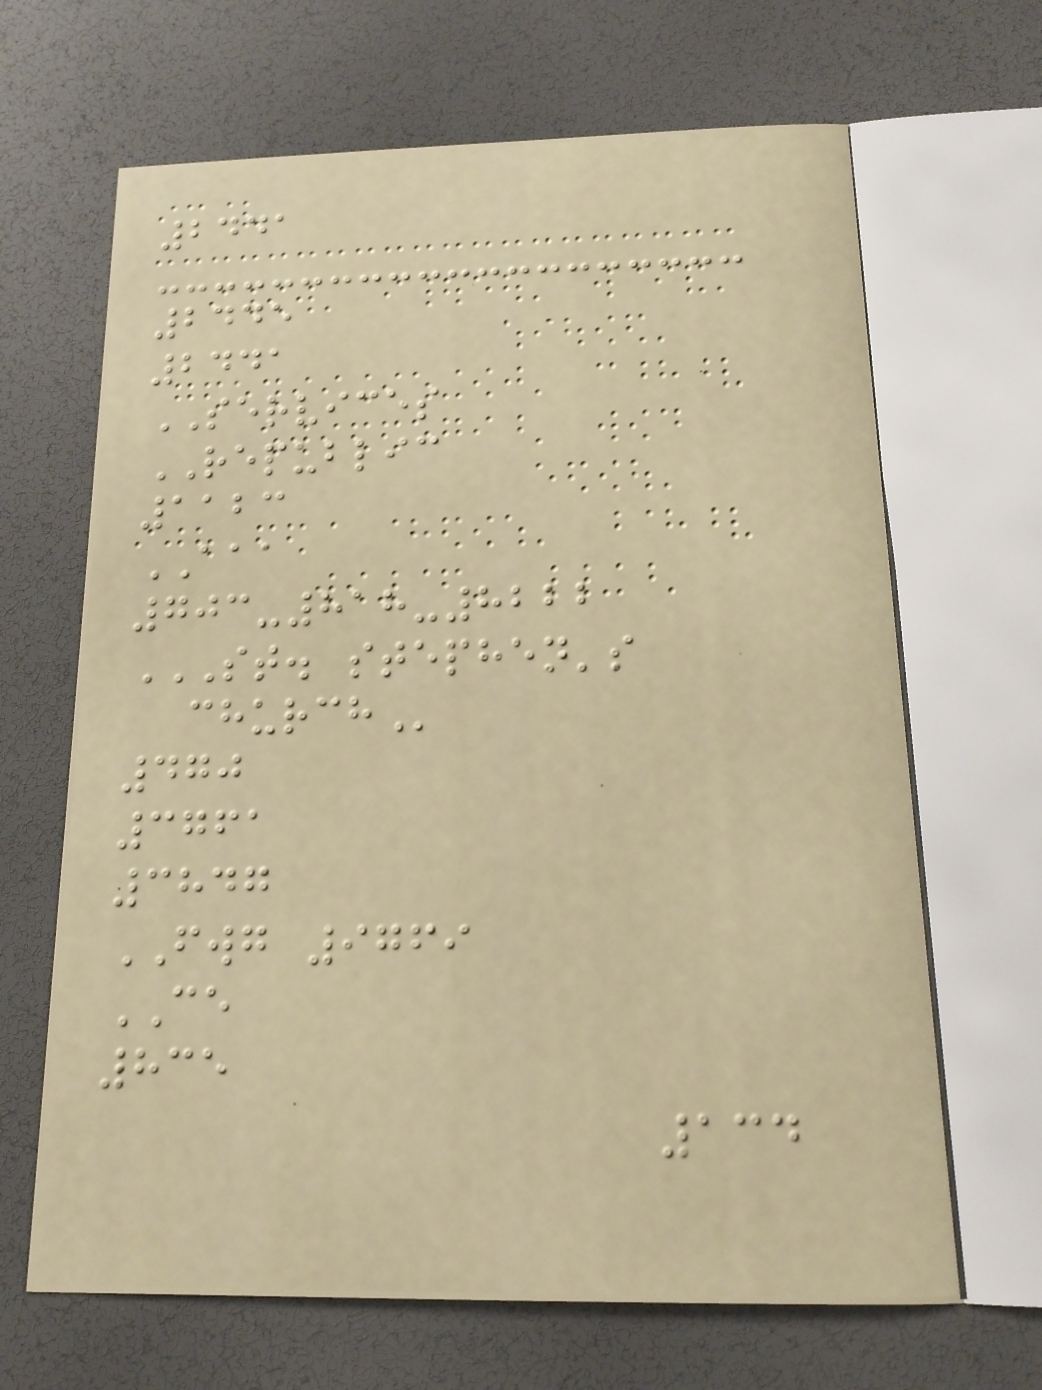2441
2445
2441
SERVICES
REPUBLIC
1123
AAA
703-818-8222
ST. STEPHEN'S
CHURCH
470
3761
3847
FWG 9769
CE
835
134
